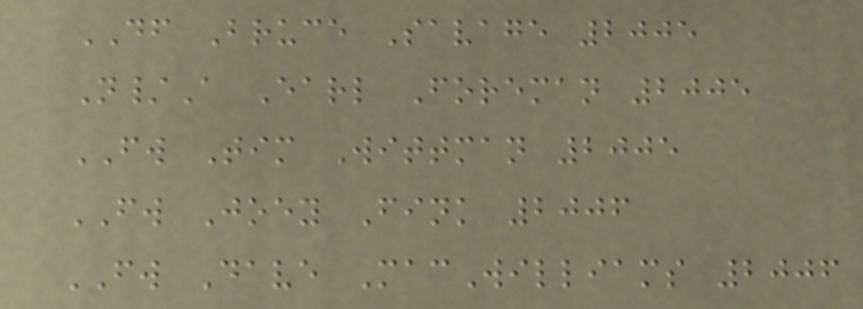DF Bruce Savage 2005
N/A Earl Foreman 2005
FW Tim Wittman 2005
FW Joey Fink 2006
FW Dave MacWilliams 2006
